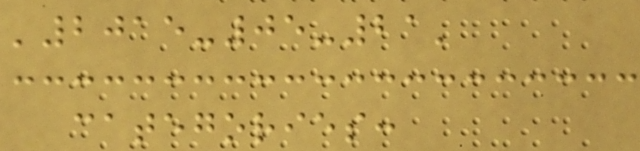'2015-05-21'
categories:
